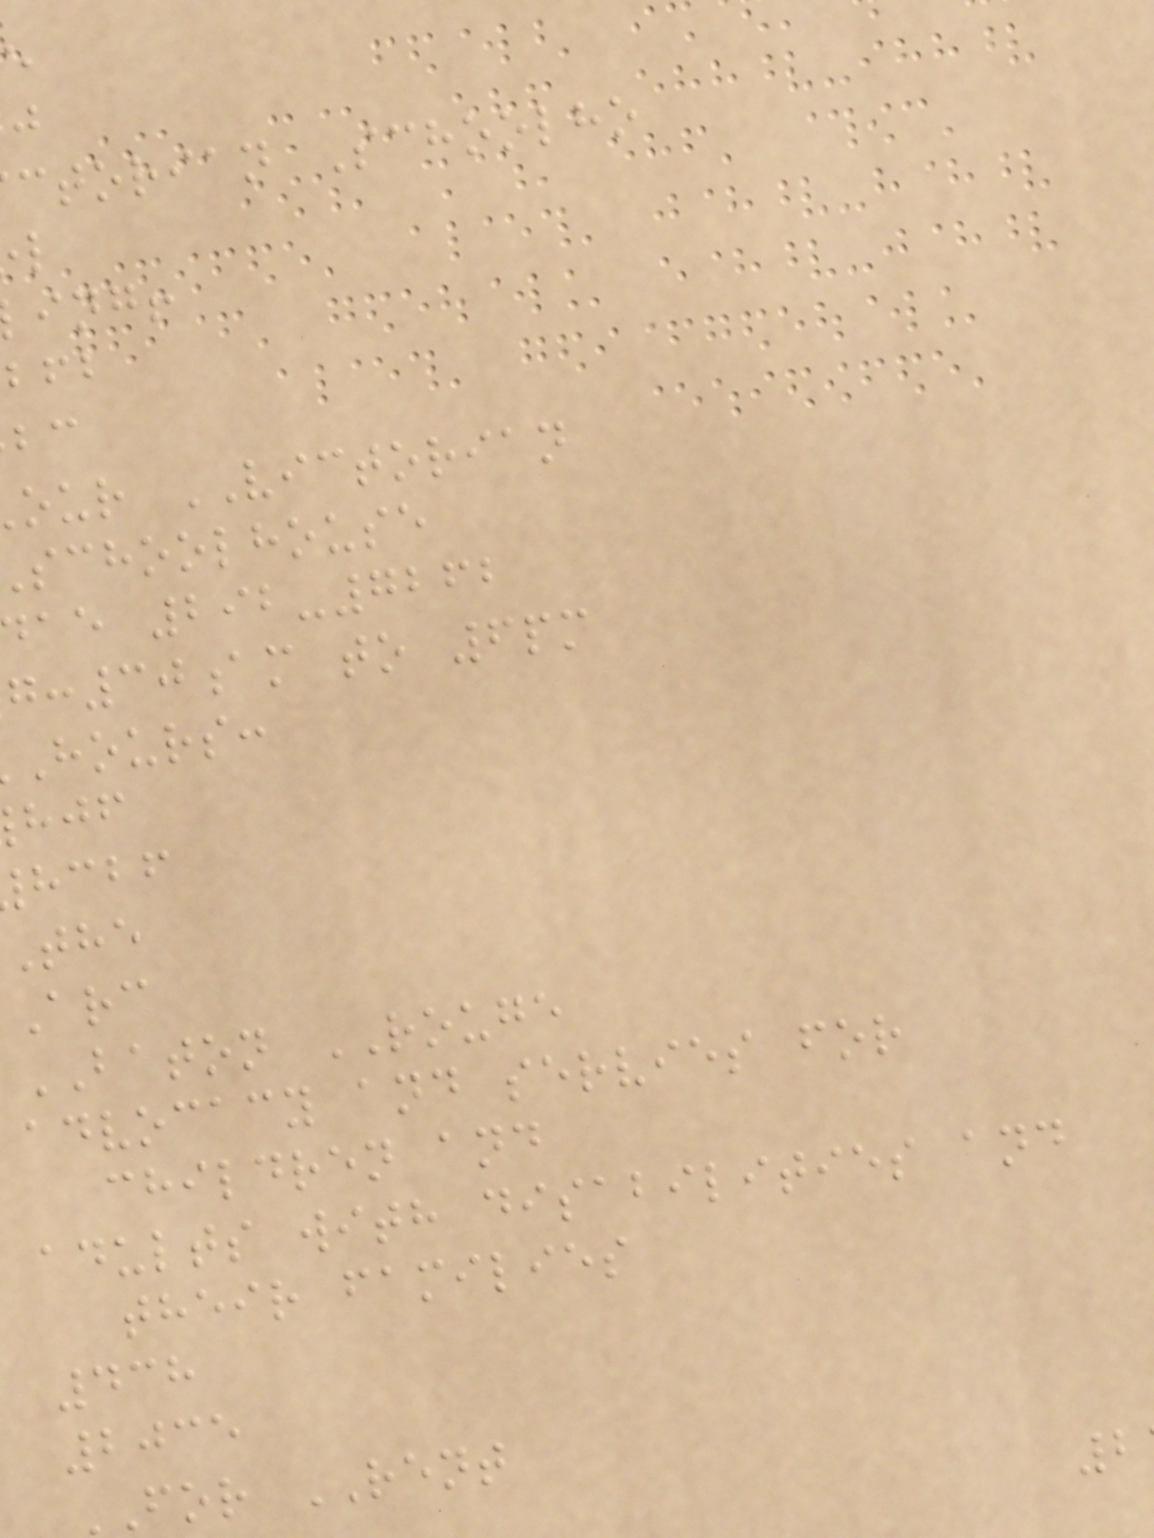ctorian Schoolho
ing!
our VICTORIAN
schoolhouse
ae 292-7262
:30am to 6pm
hours:
hcbf
The
Arc
BATON ROUGE
advocacy and servies for
children and
adults with disabilities and
their families
438
2035
for RENT
